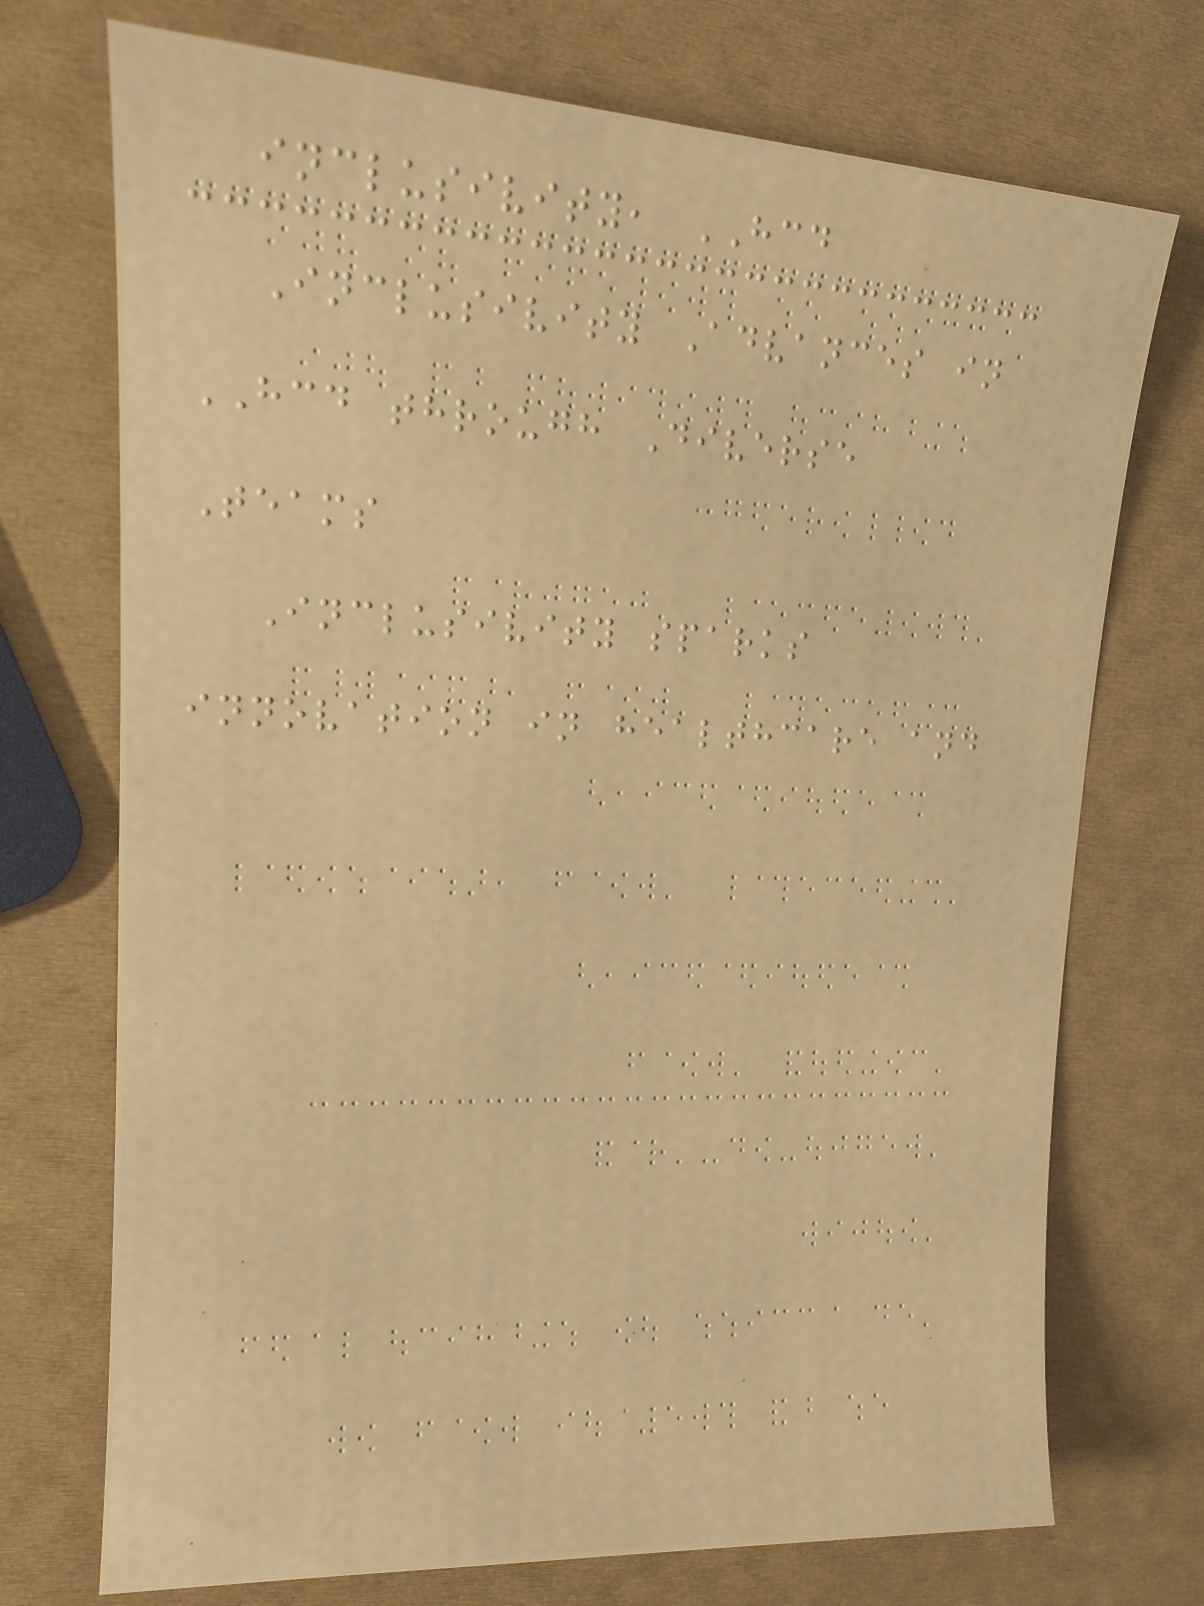inclusivity, HCD
Inclusivity Advances in
HCD through Diverse
Teams
Inclusivity sparks
innovation in healthcare and
